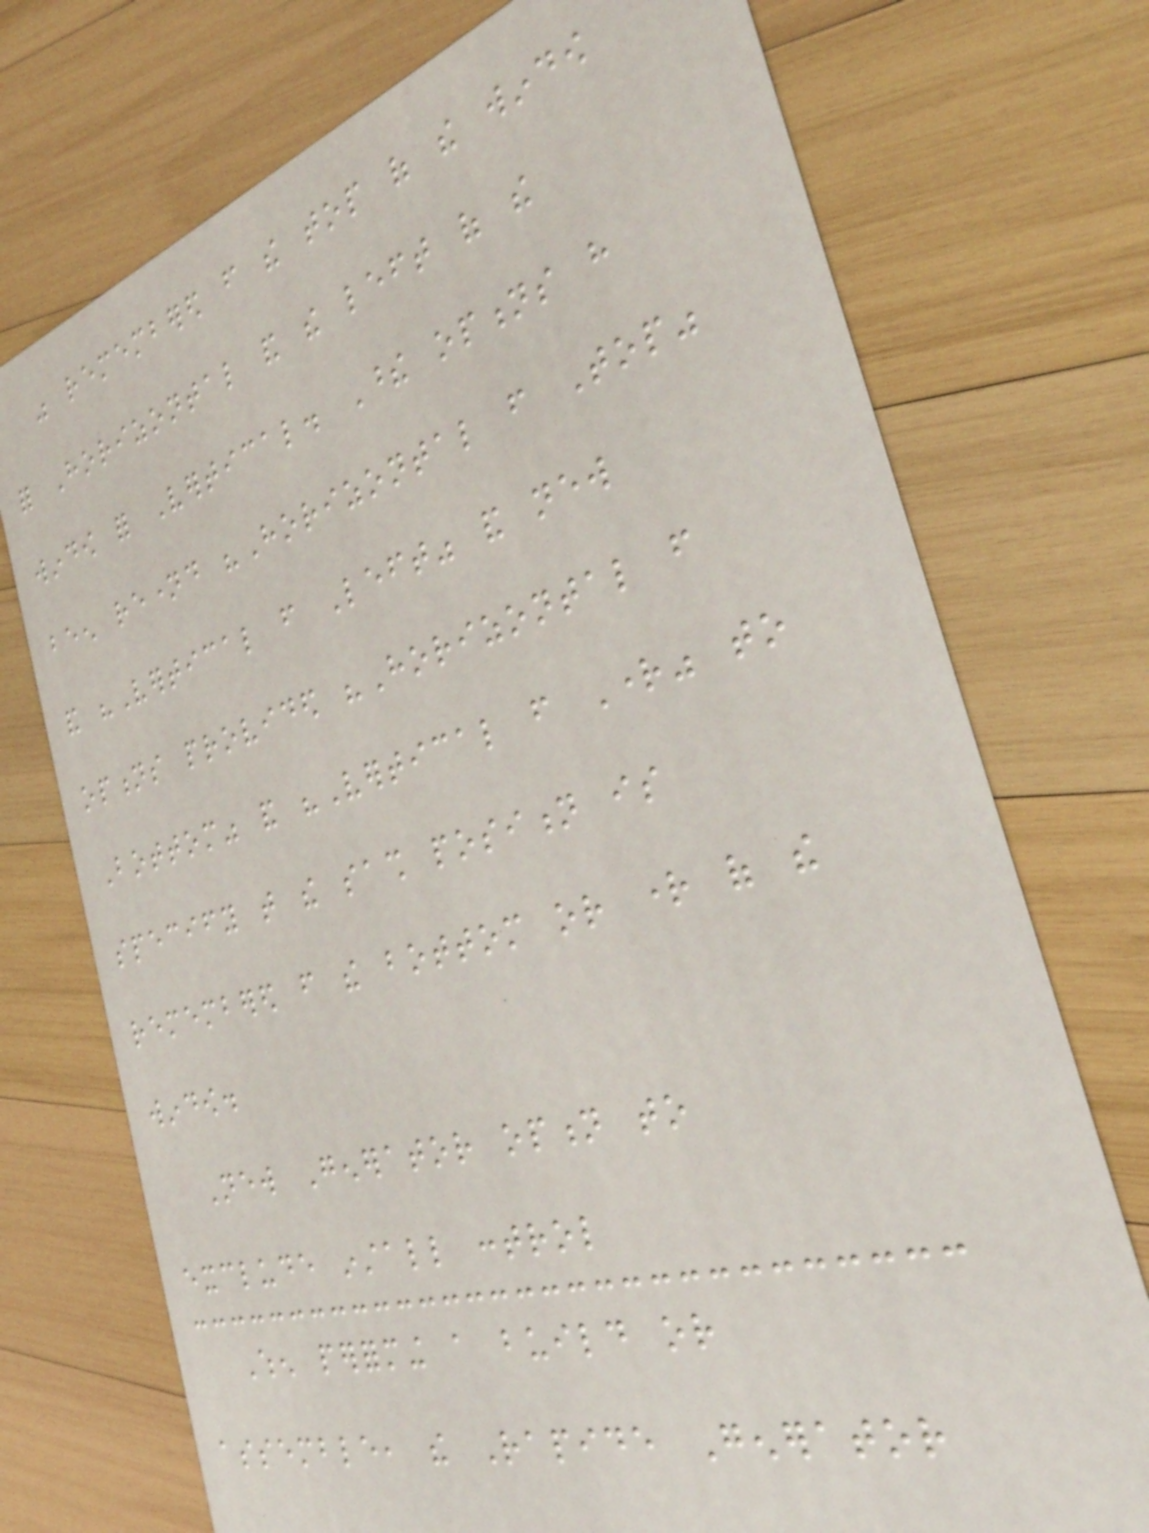was remembered from the top of the window
for Horizontal and the left of the
window for Vertical. These options have
been renamed "Horizontal from Top"
and "Vertical from Left" and new
options provided "Horizontal from
Bottom" and "Vertical from Right" to
specify that the sash position is
remembered from the bottom or right of the
window.
New Generator option to
exclude install control
When performing a build or
assemble, the Rapide Generator
